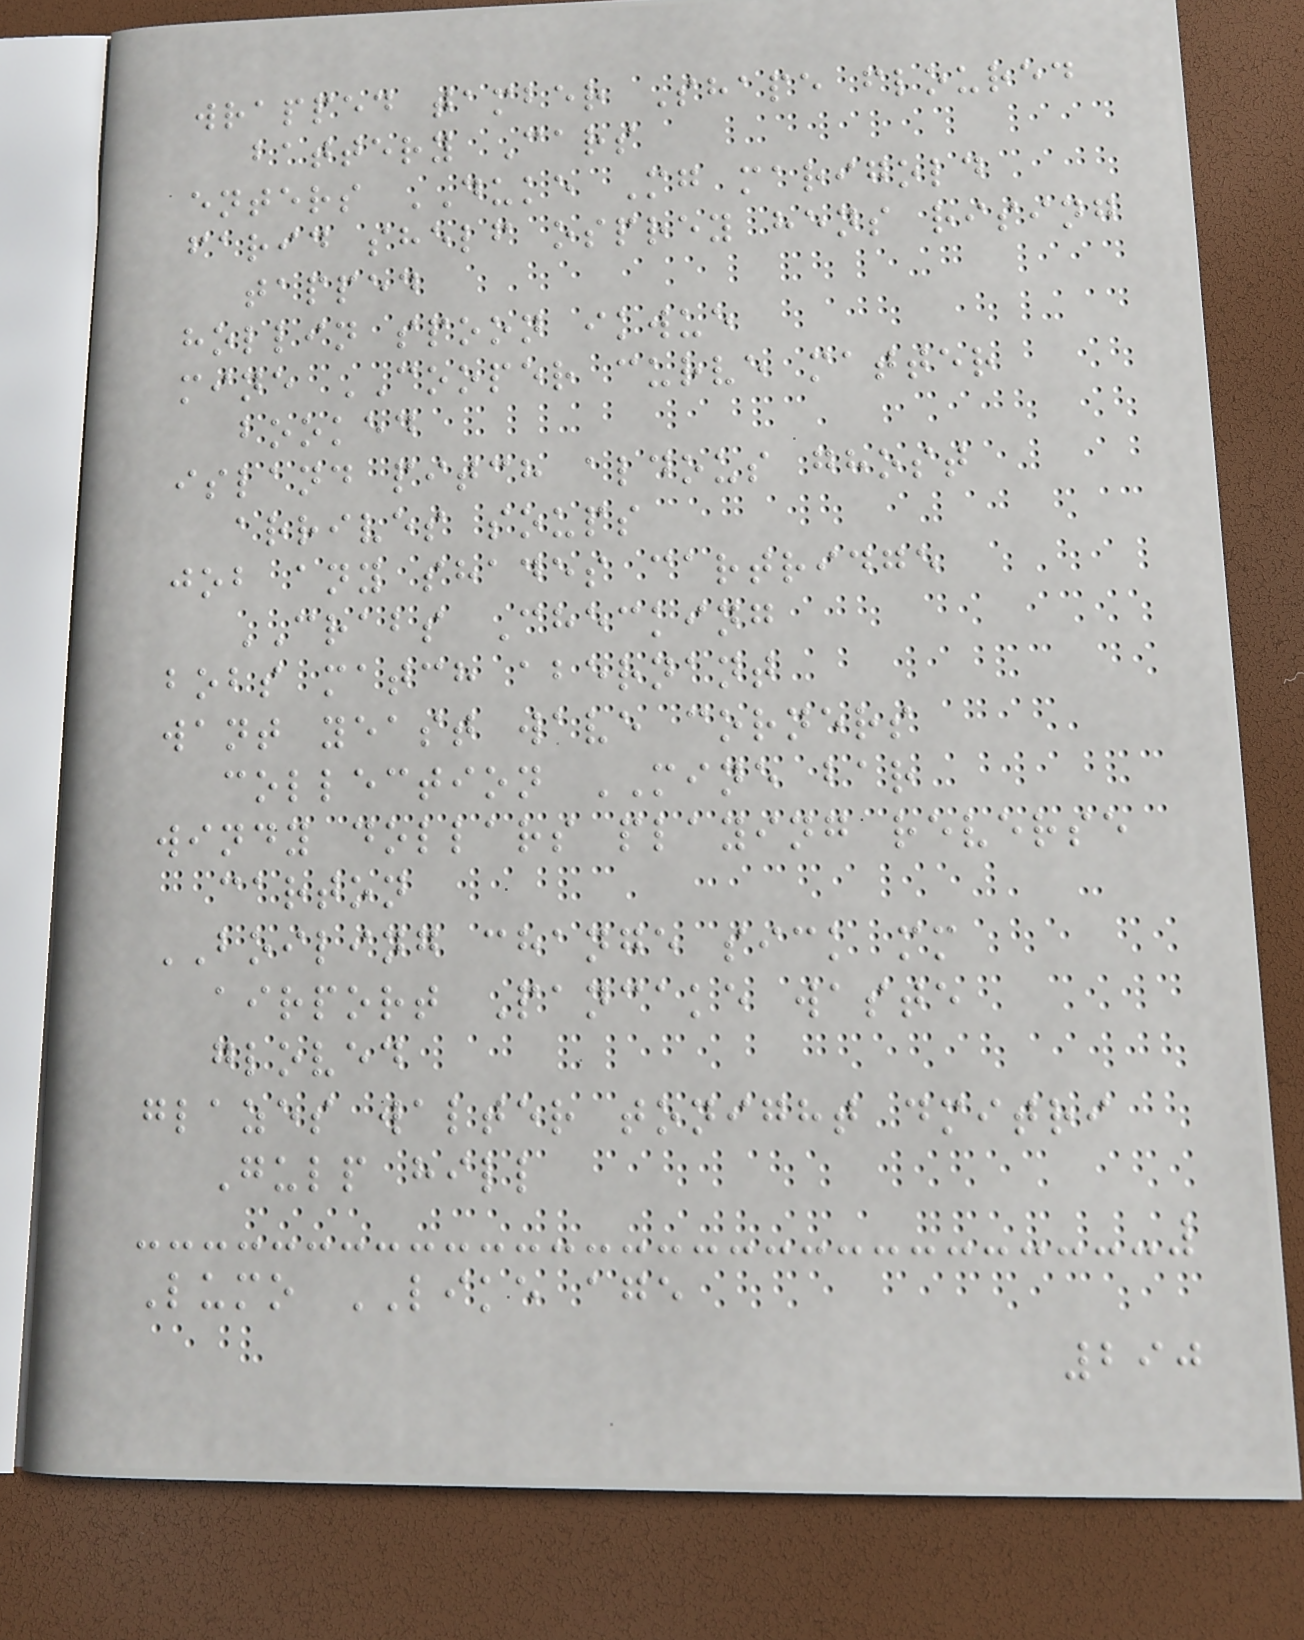wrapped tamber Shape floured
battery Cars
enters DUKE Mg marigold
farid shelf osprey hens rising
tapped
hollin spoon ikwue
mine COOPER curve matter
booked
island pitch aldous ghost
arrives soups
job any shades cartridge
CRABS Checking
bobs match abernant
want yeast wave corners
collection MINE bar
windy dollars playing reverse
carton
BOILING change sick mm
airport Pancake waste
gloved
glazes walter tonight dmitri
Gulp hill
Lumo LIKE age
290
